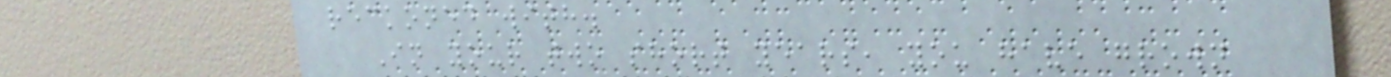reckoned with.
In your two short years, you have grown
